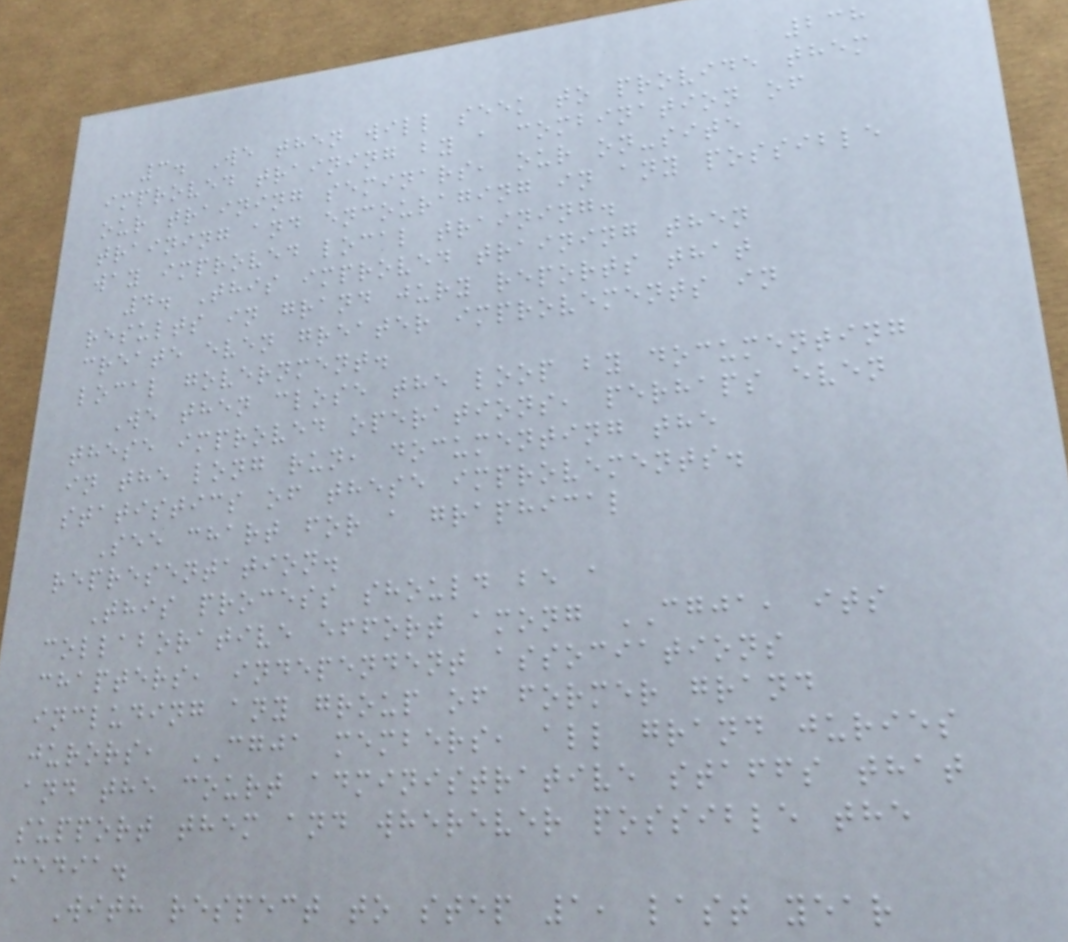238
3. We then will seek to provide them
improved training by a combination of
our training seminars, our on-site
training and encouraging in any possible
way improved local training.
4. This improved training then
results in grand jury reports that
create even greater improvements in
local government.
We then close the loop by documenting
these improved operations, perhaps even
in the long run, documenting the
statistics of these improvements.
See chart for a graphical
representation.
This process should be a
collaborative effort among CGJA, its
chapters, independent associations
including any group of former grand
jurors, CGJA members, all grand juries
and the court administrative staffs that
support them and wherever possible the
media.
With respect to step 1, last year
